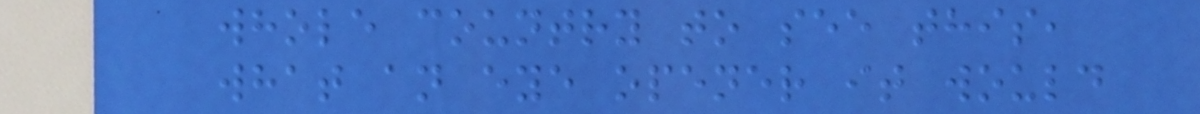whole country to see this,
what an eye opener it would
